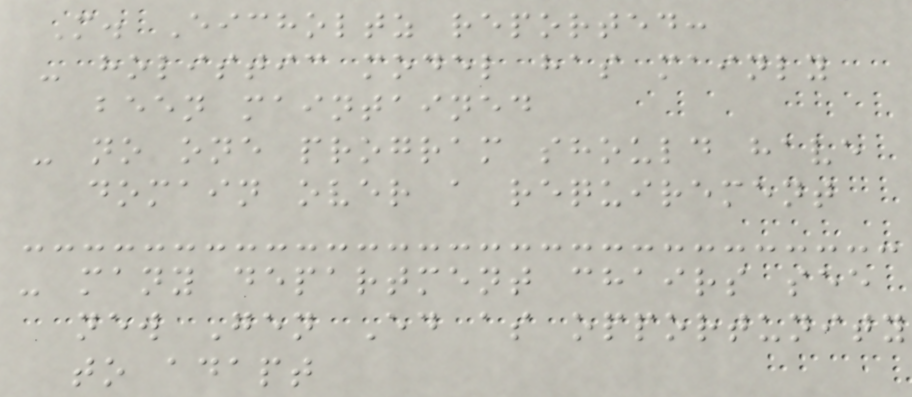M. Eicholtz reported:
- holistic model has mainly
been maintained
- no one program should have
domain over a requirement
- many department chairs see
new Gen Ed as opportunity
to adapt
